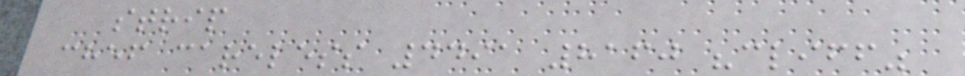strip
chef careless 4491 8160 "cliff"
